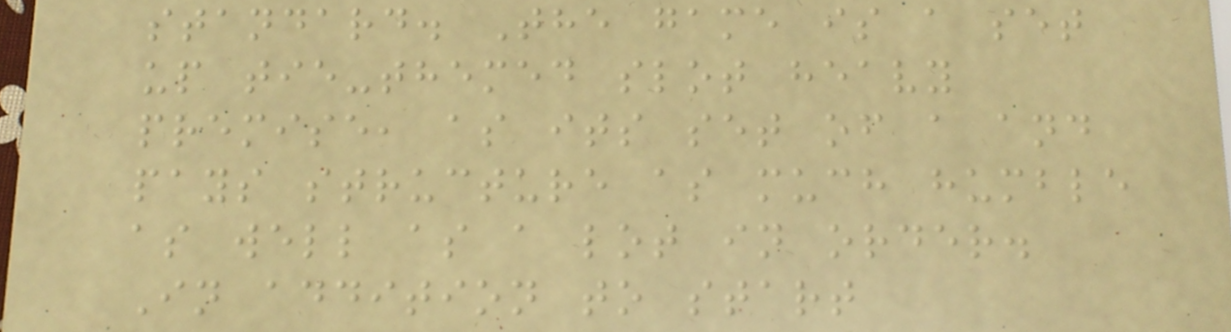standard. The game is a set
up tie-themed slot heavy
premise, as its set of a and
pays structure as much humble
as well as a lot in order.
In addition to start
